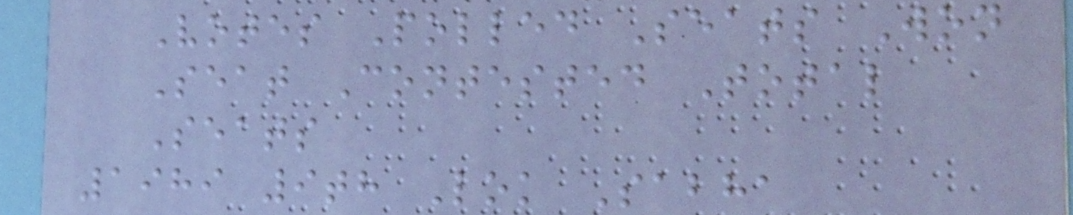Votes Polled Seats Won
Seat Contested Total
Seats
1989 9th Lok Sabha
